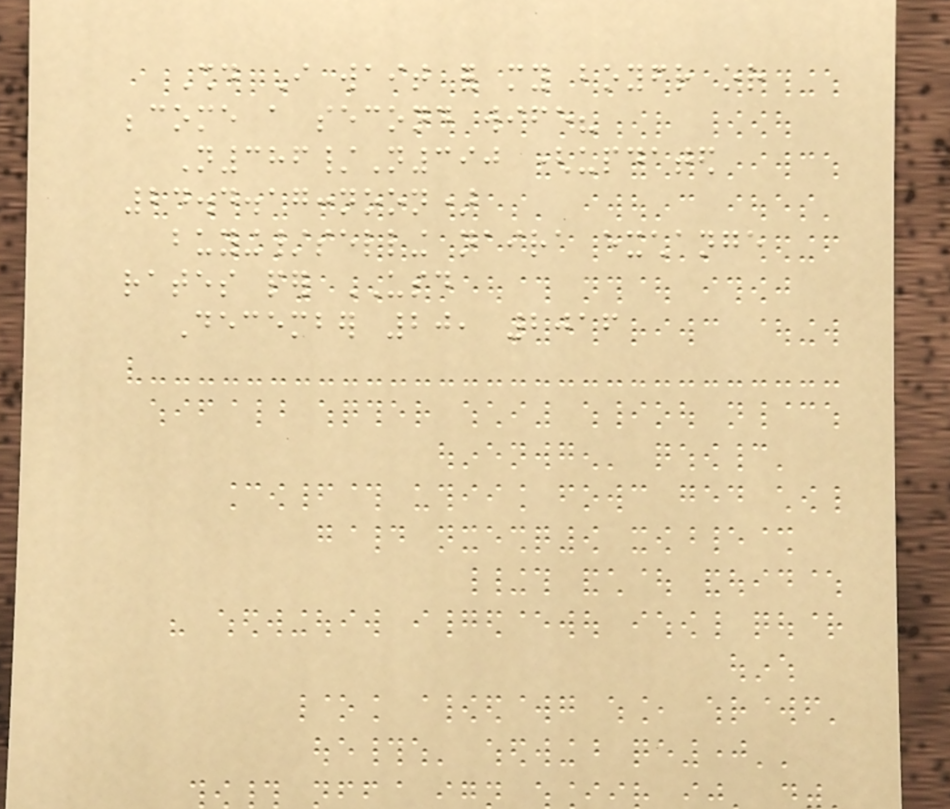Should I wait for my boyfriend or
become a second wife?
N386/N390 (updated
24.4.17:noon)
buying/selling naira exchange
rates per USD
December 20, 2016
